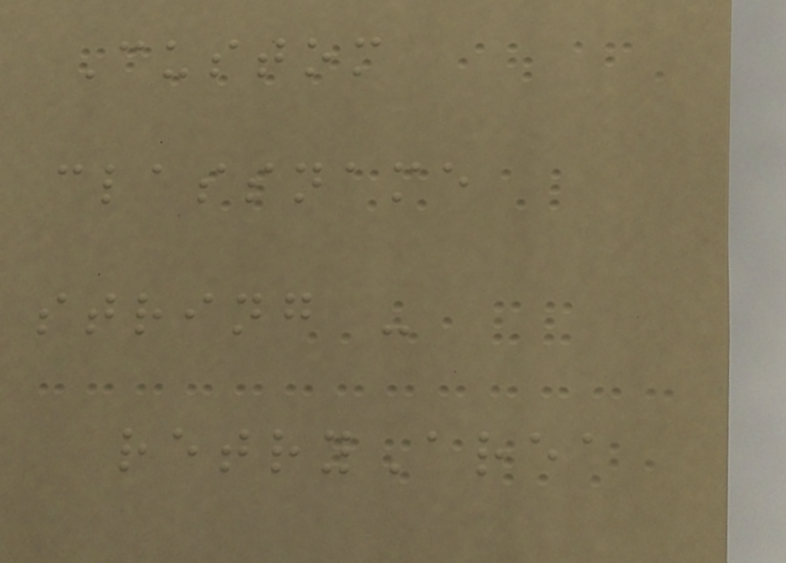Custom
classname
string -
retryArea
